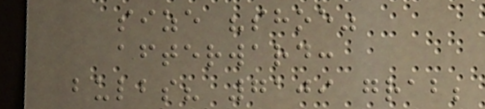size "shoe"
afterward:
bulbs? 7109 grab;
